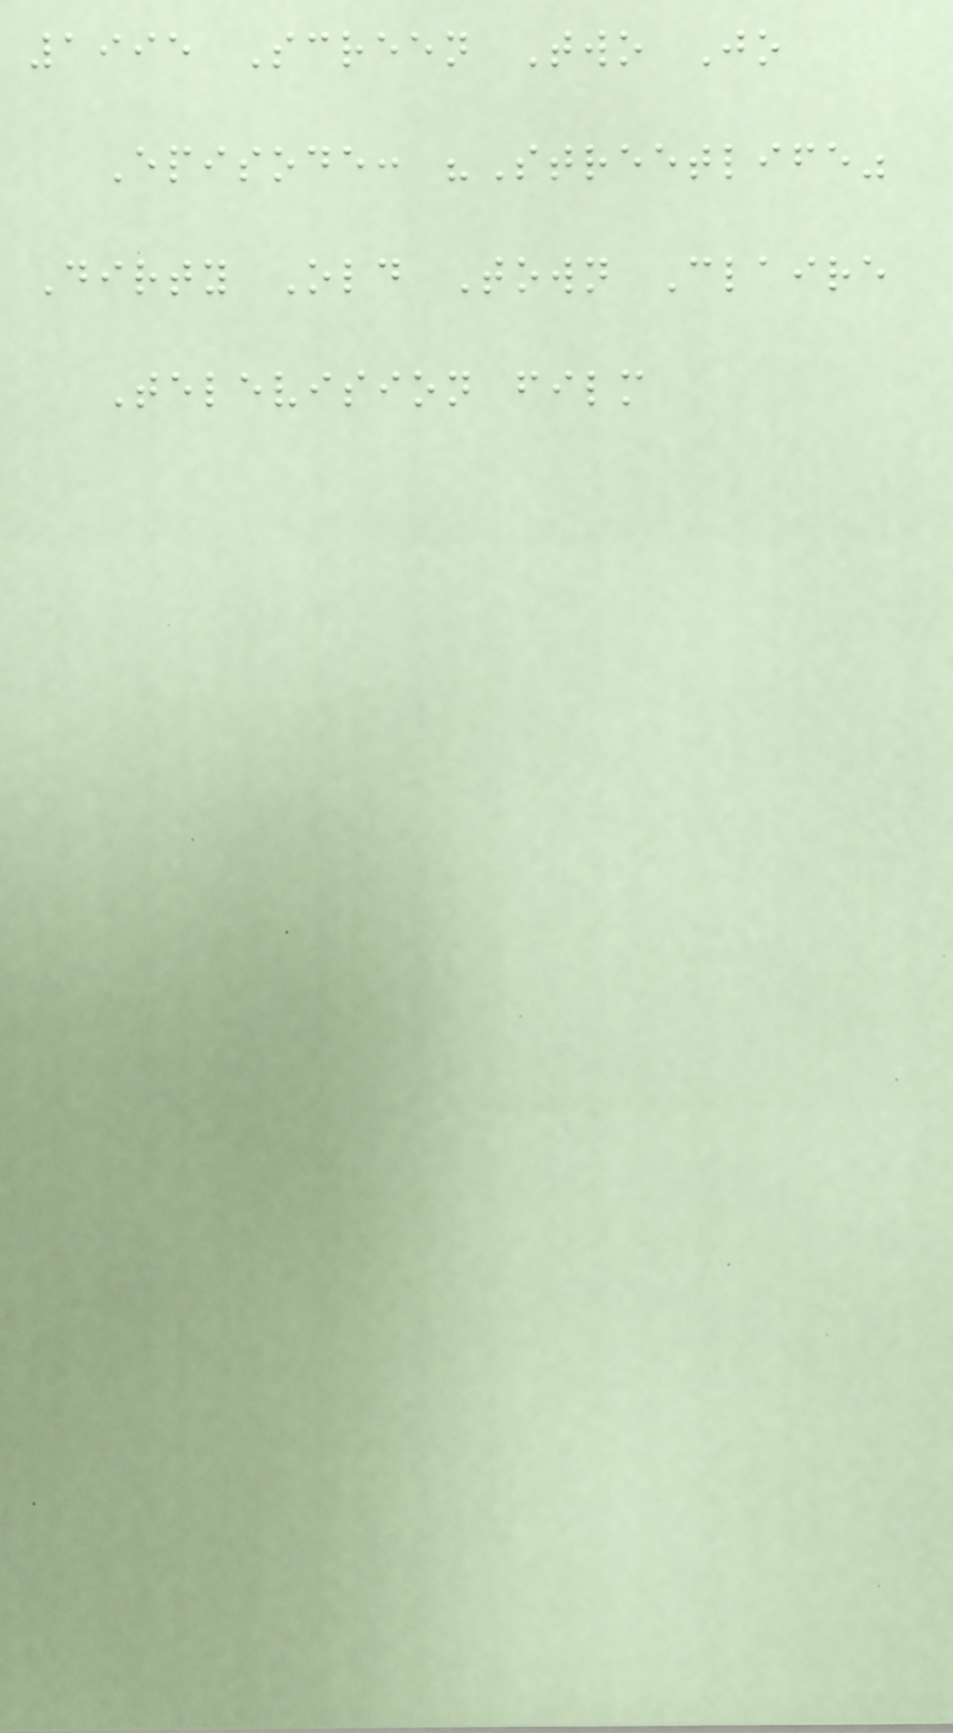1995 Screen Two Jo
Episode: "Streetlife"
Dirty Old Town Claire
Television film
